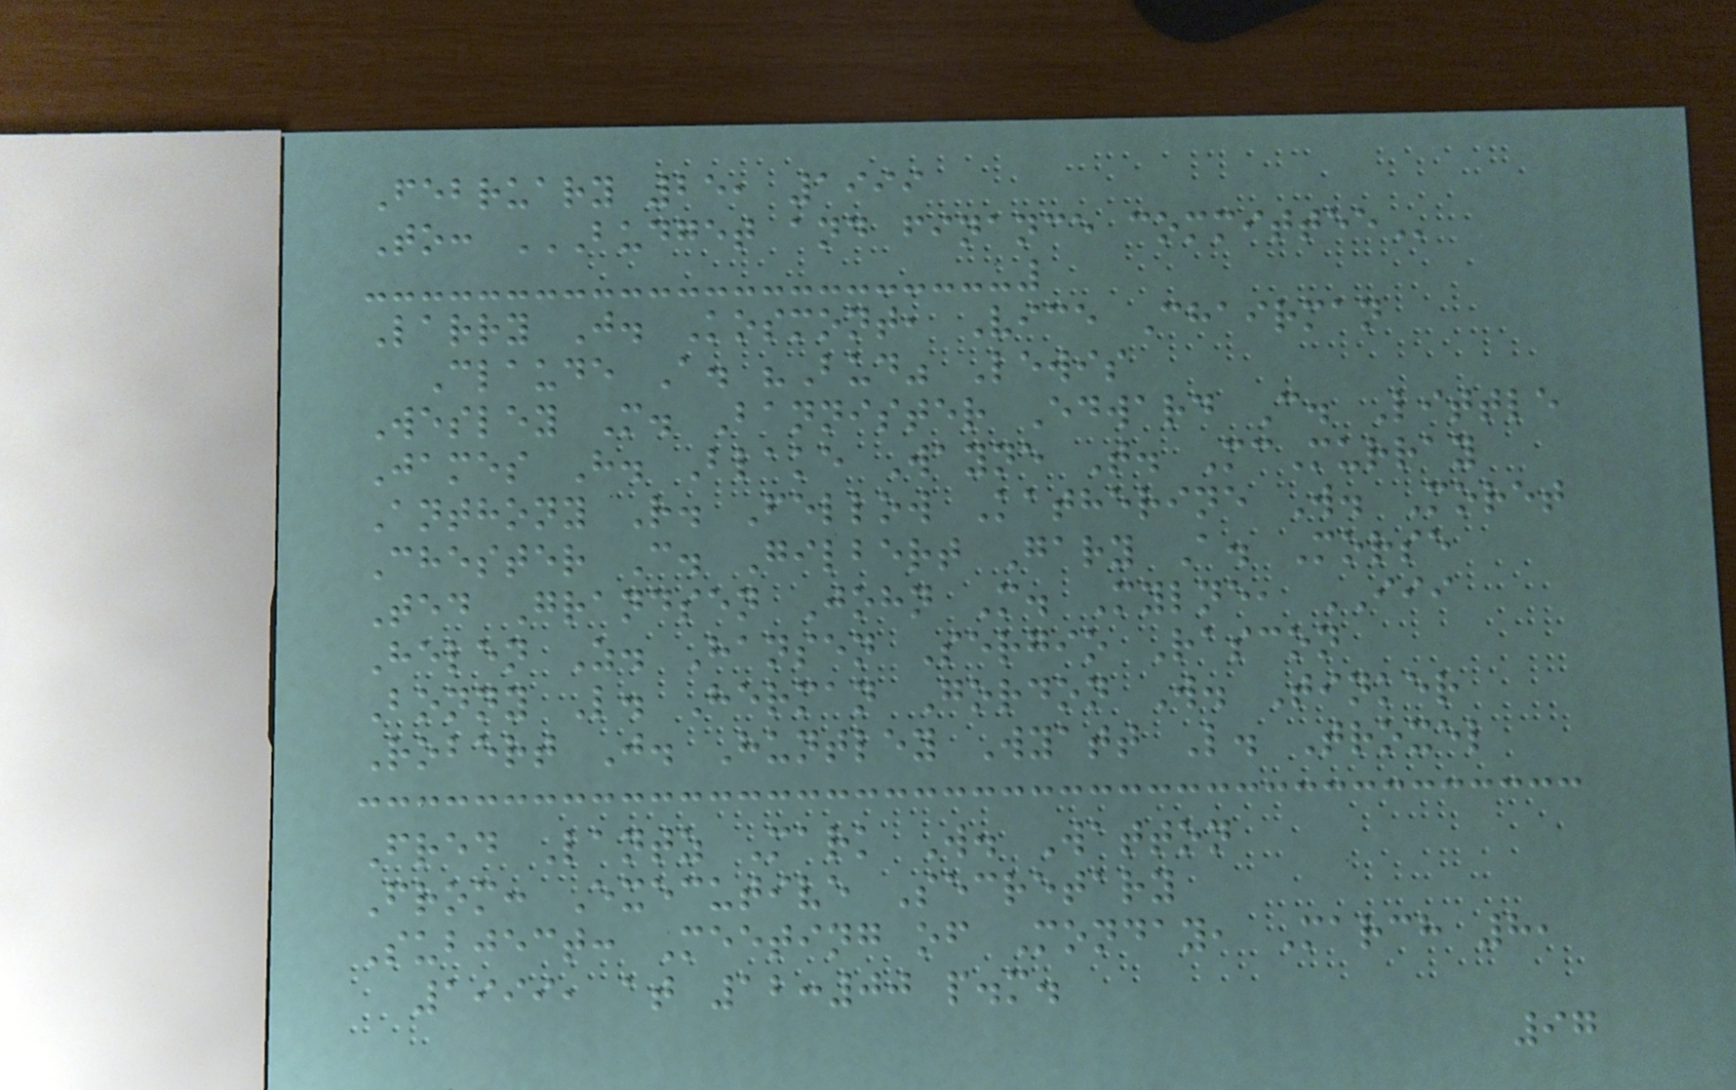February 25, 1999
To: BUDGET AND FINANCE COMMITTEE
Larry J. Kosmont, Vice Chairman
Claude A. "Bud" Lewis
Wesley M. Bannister Edward C. Little
James H. Blake Wayne T. McMurray
Anthony R. Fellow Katherine W. Moret
Chester C. Gilbert Gary A. Morse
Ted Grandsen John M. Mylne, III
Helen Z. Hansen Sergio Rascon
Bonny L. Herman Gordon W. Tinker
Robert J. Huntley Wyatt L. Troxel
Fred Lantz Mark W. Watton
From: Executive Secretary
Subject: Meeting of Monday, March 8,
1999, at 12:00 p.m.
97
